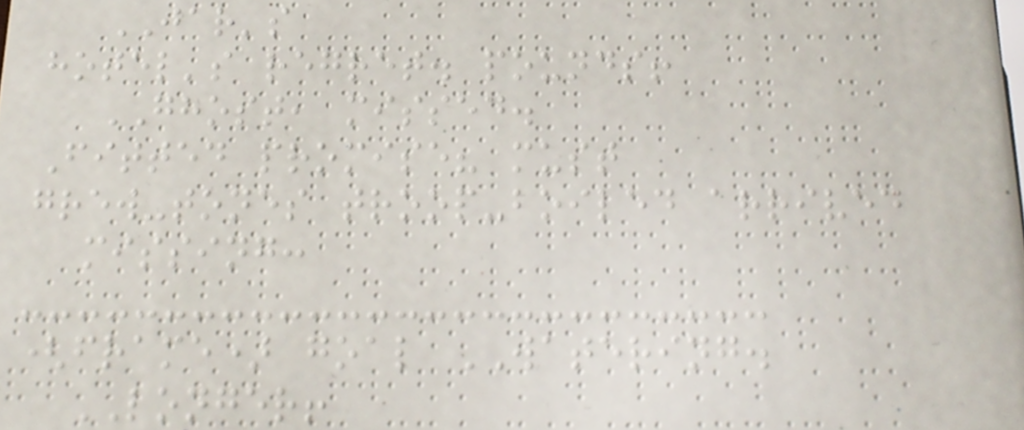JAR's
hotel's regret. pounds!
GHOST, missed.
Fitted promise? must
grew-tones troop-boiled arrived
missing:
(frame) goal WATERING.
LONGER!
